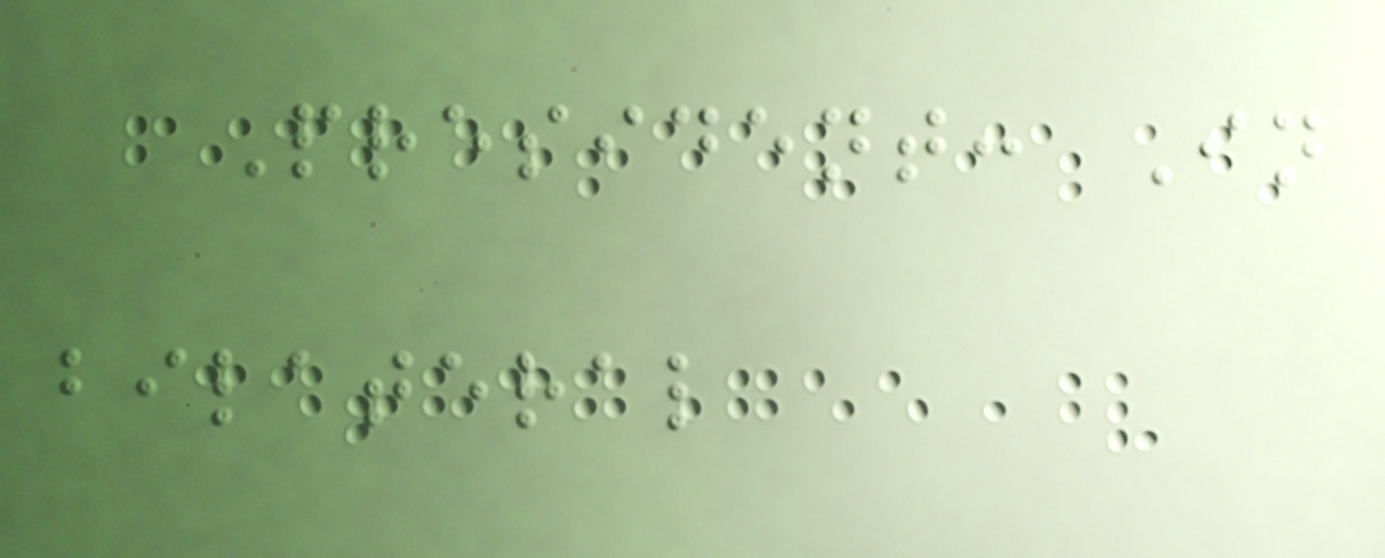President: In
bilateral
